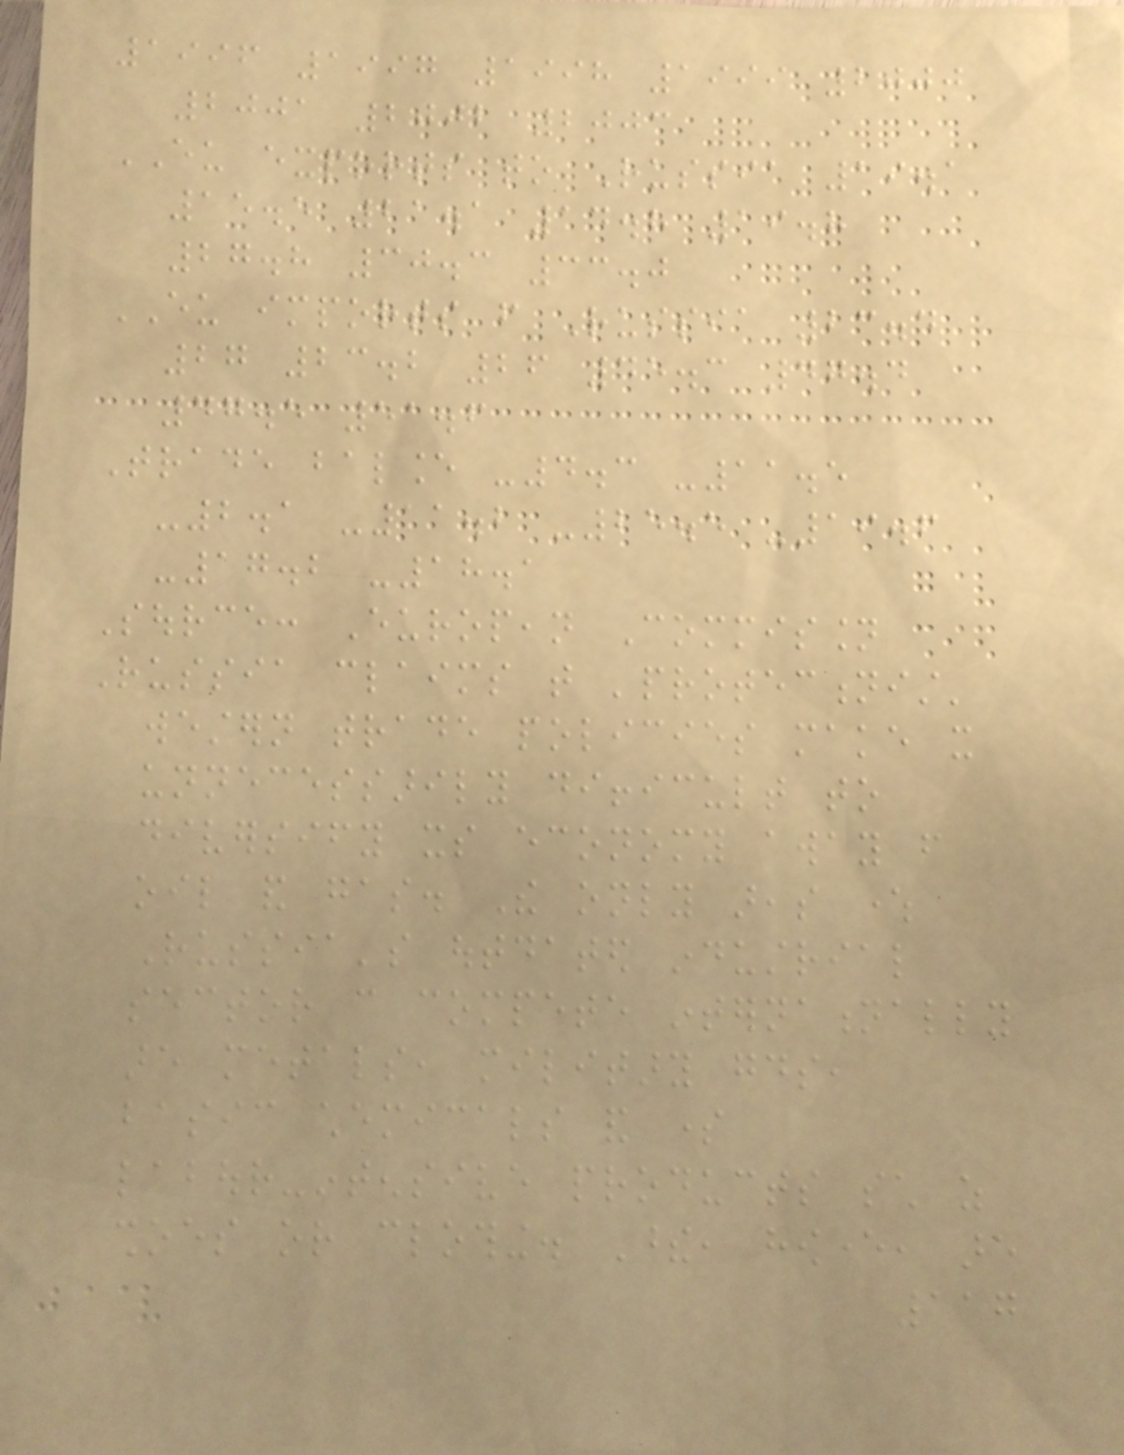1996 1997 1998 1999 2000
2001 2002 2003
EU exports to Russia 19.1
15.5 21.1 14.8 19.8
27.8 30.3 33.0
EU imports from Russia 23.4
27 23.2 26 45.3 47.4
47.5 51.6
Trade balance -4.3 -11.5
-2.1 -11.2 -25.5 -19.6
-17.2 -18.1
Source: European Commission
Russia claims that 'protectionist'
western trade policies make it
unnecessarily difficult to
diversify its economy away from
oil and gas. The only areas where
Russia's outdated industrial
sector can compete internationally
are metals, military goods,
basic chemicals and some
labour-intensive products such as
shoes or clothing. These, however, are
117
